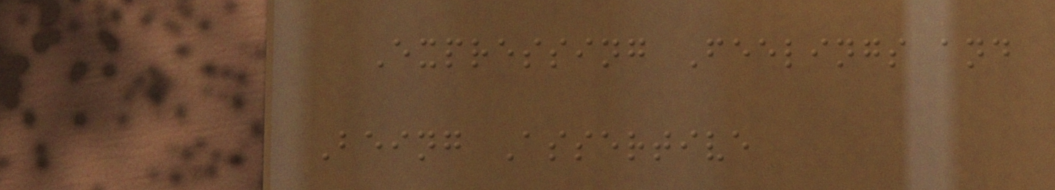Expressing Feelings and
Being Assertive
